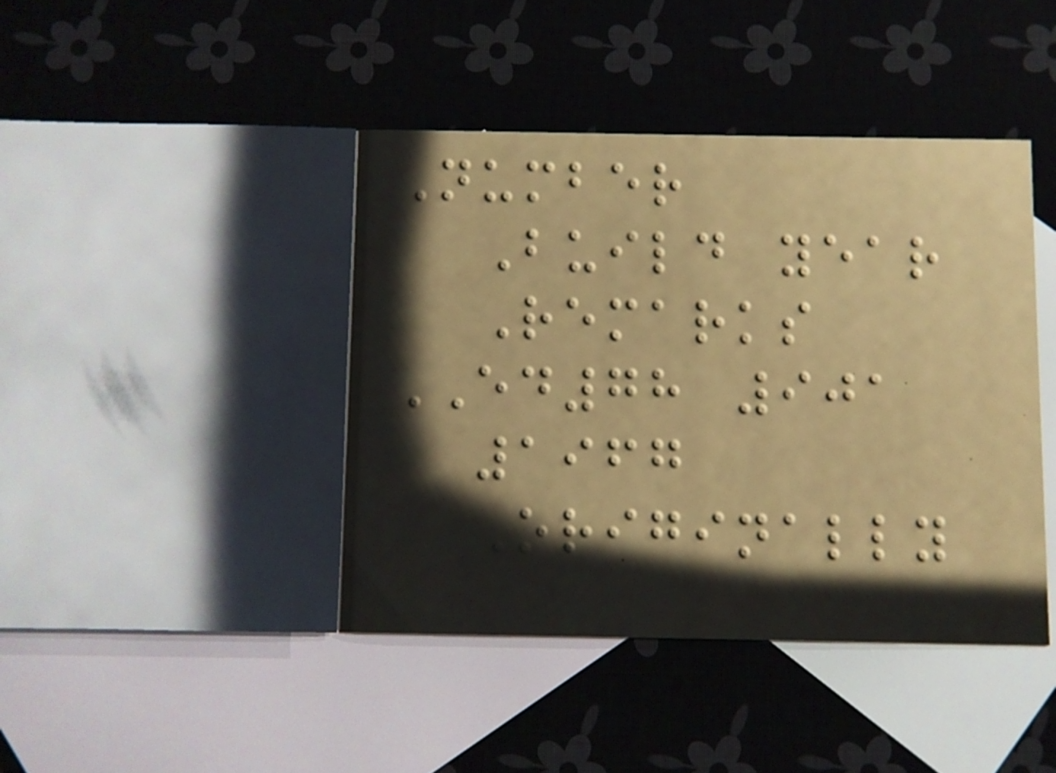Number
Build year
Remarks
ED78 901
1967
Originally
